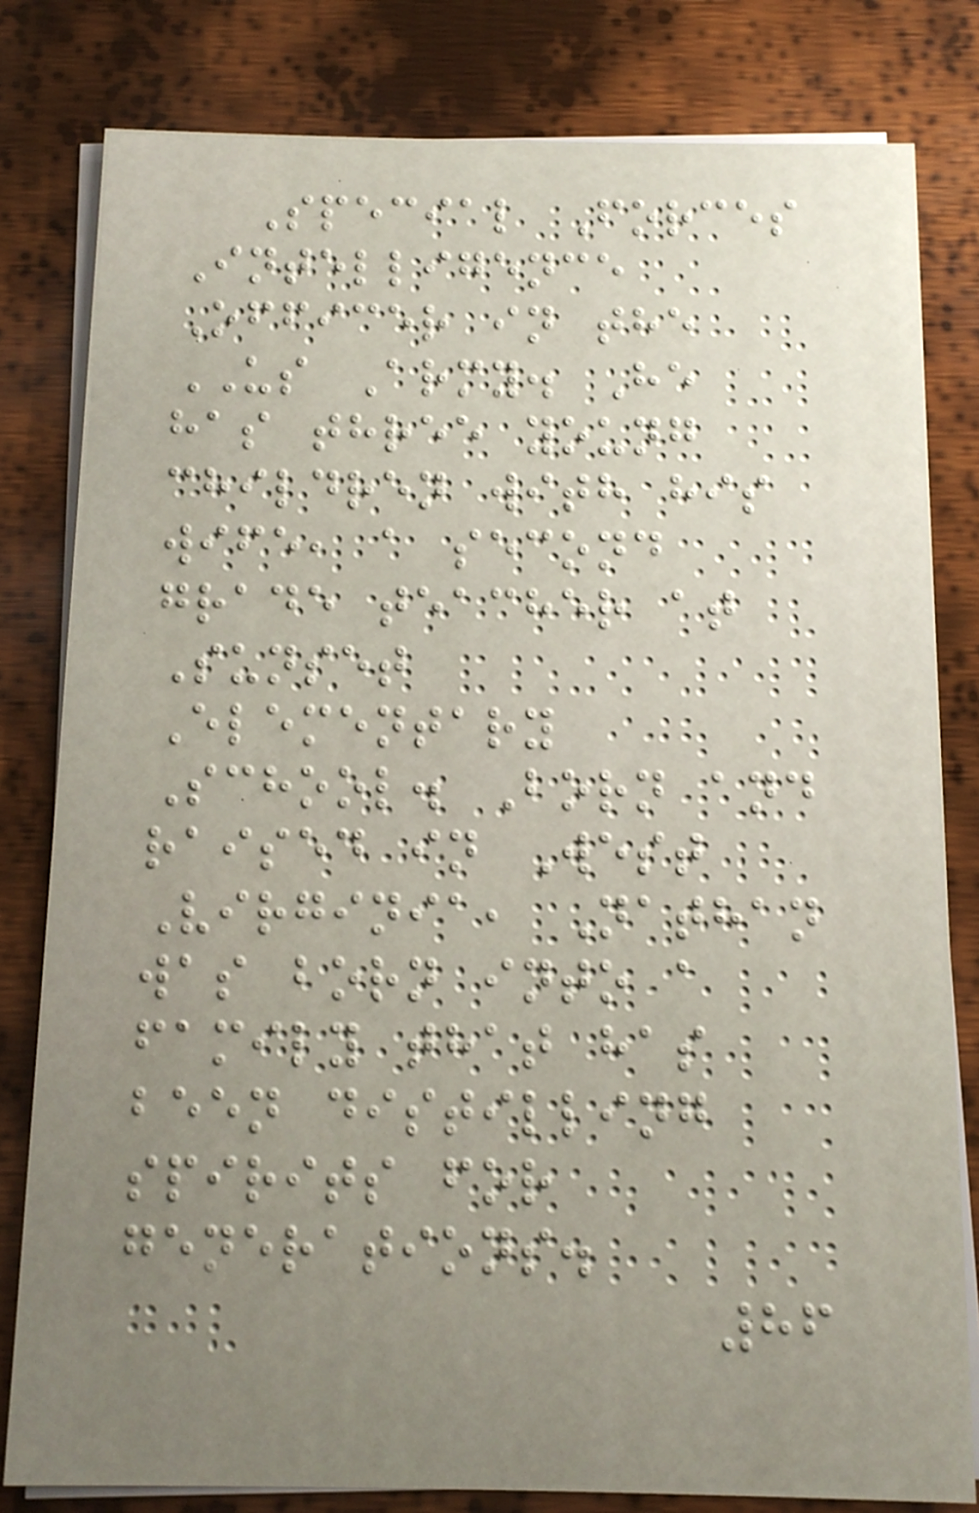Special Forces
Intelligence
Officer in the
US Army. He
has three young
children with his
wife, a second
grade teacher at
Sunset
Elementary
School. Born and
raised in West
Virginia, Nathan
was born into a
family that has
been distilling
spirits for
generations.
86
